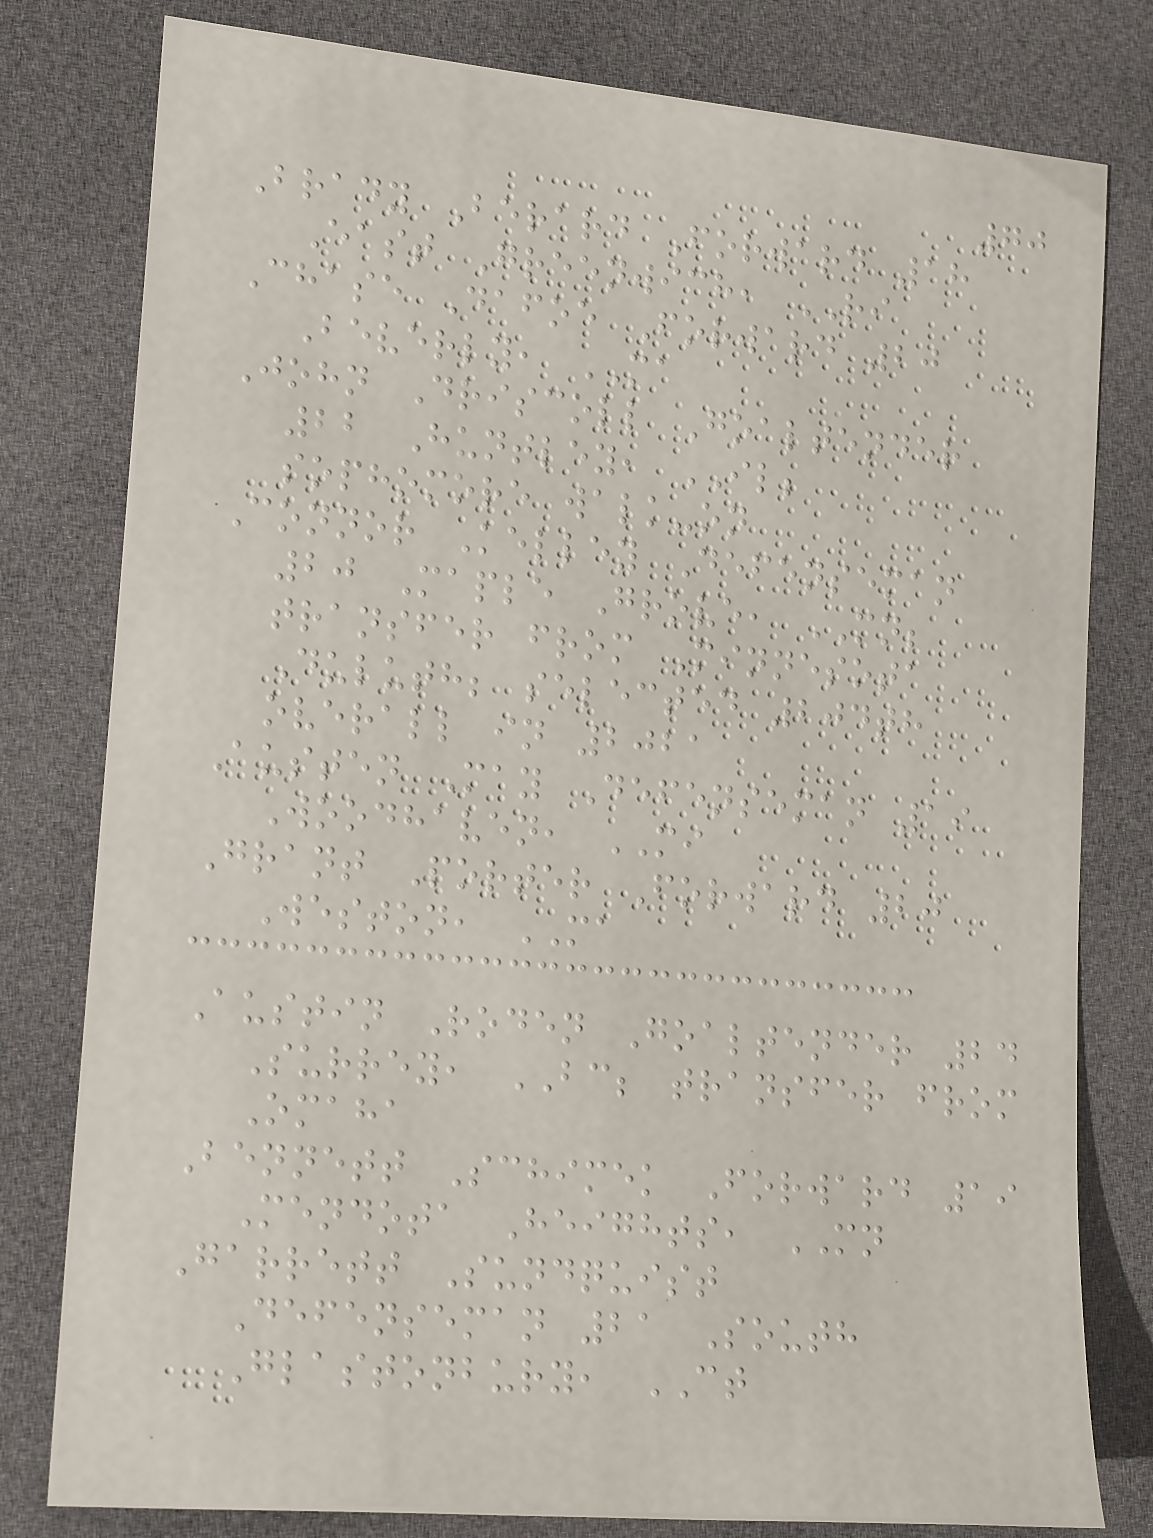70
Brady Berard Forward 18
East Greenwich, RI
Chase Dafoe Forward 20
Beverly, MA
John Driscoll Goaltender
22 Huntley, IL;
sophomore walk-on
Connor Kelley Defenseman
20 Maple Grove, MN;
transfer from Minnesota
Duluth; selected 204th
overall in 2021
Austen May Defenseman 19
Woodhaven, MI
Grant Porter Forward 20
Weston, MA
Austin Roden Goaltender 24
Surrey, BC; transfer from
Omaha
Bennett Schimek Forward 19
Mendota Heights, MN
Garrett Sundquist
Defenseman 21 South
Glastonbury, CT
